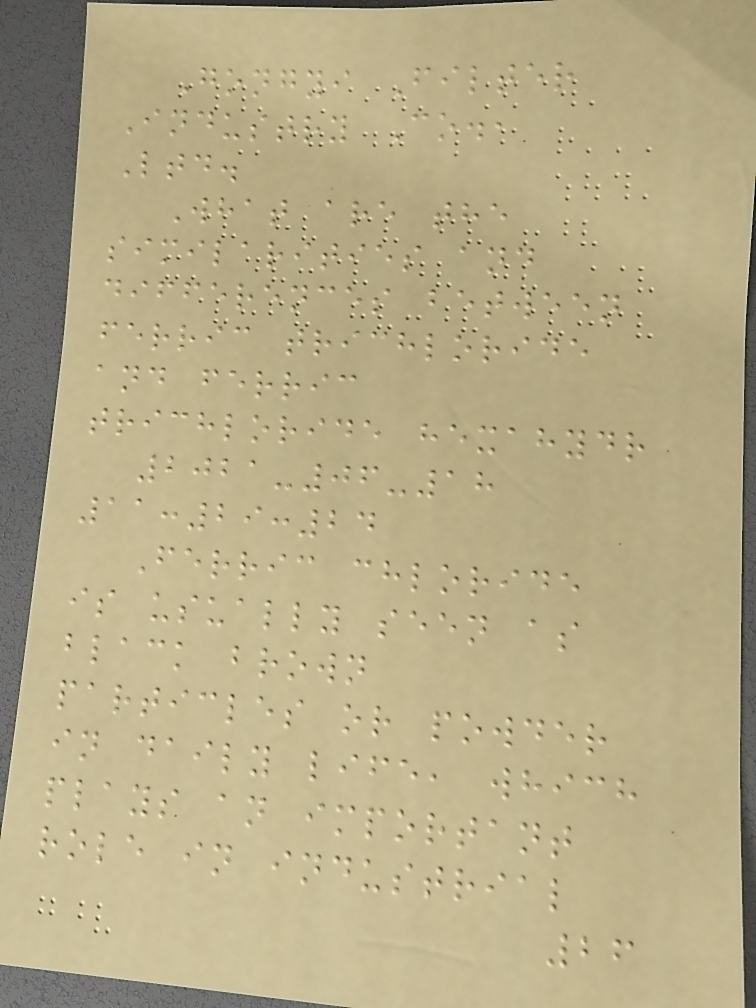Gongyi Filter
Industry Co.,
Ltd.
What are the
similarities and
differences between
ferric trichloride
and ferric
trichloride hexahydr
2021-06-18
11:29:24
Ferric chloride
is usually seen as
black brown
particles or powder
in daily life, which
plays an important
role in industrial
26
